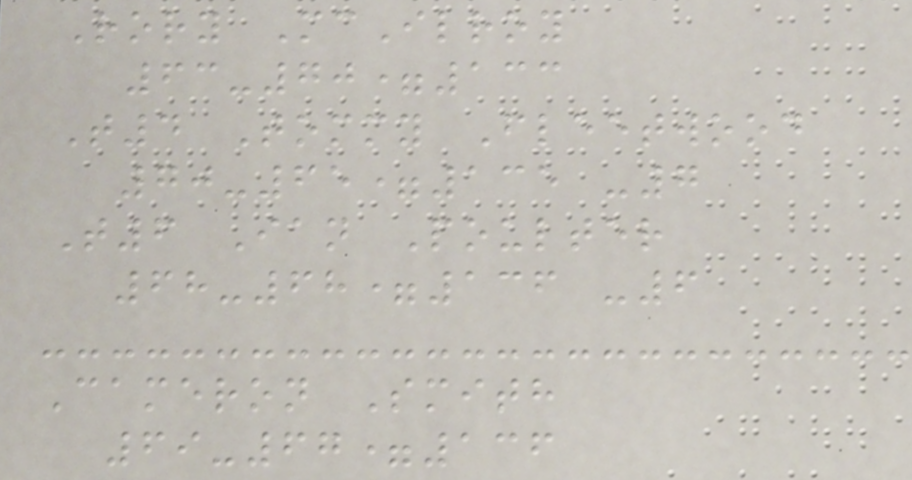Rory McIlroy
63-70=133
T4 Tommy Fleetwood
70-65=135 -7
T6 Ian Poulter
68-68=136 -6
Cameron Smith
69-67=136
